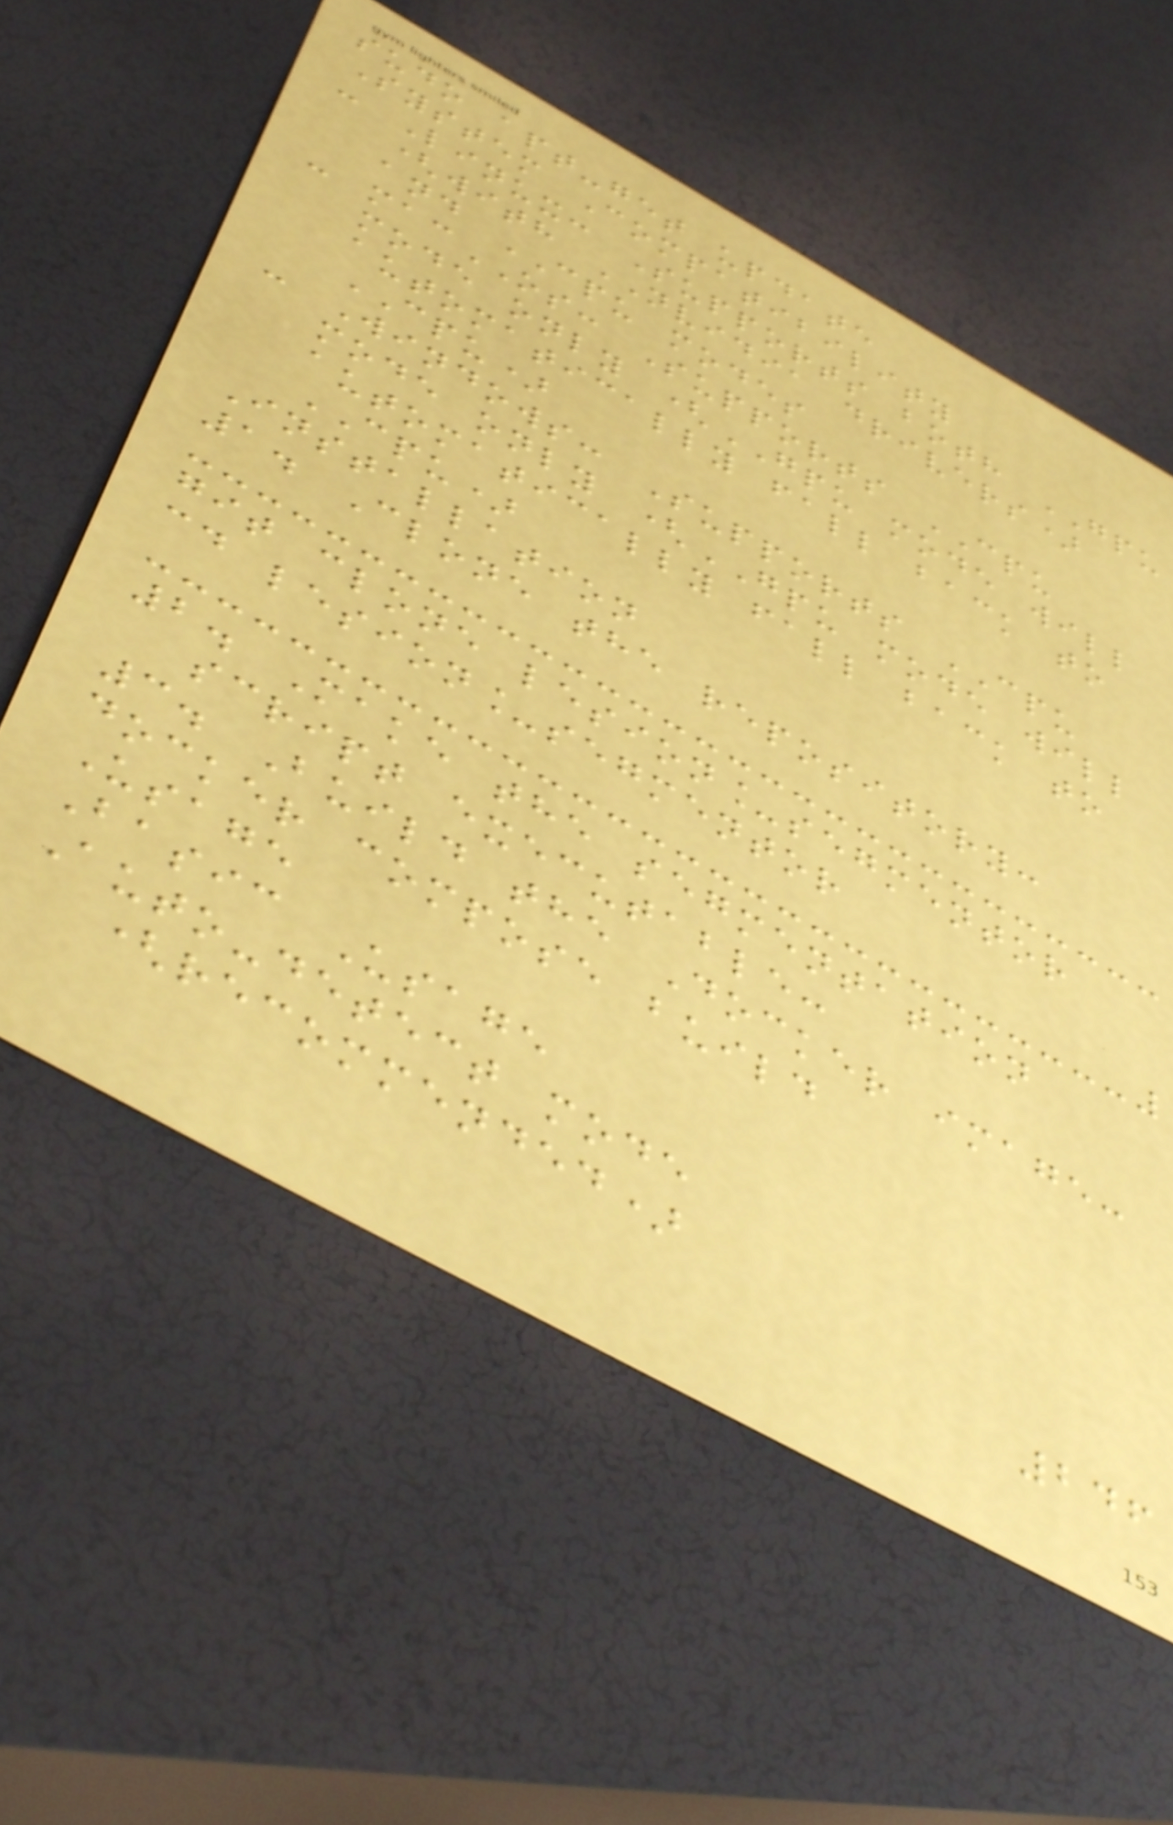sudo apt-get update
System Compatibility
- Linux: Supports both GPU
(with NVIDIA drivers)
and CPU modes
- macOS: Supports CPU
mode only (GPU mode will
automatically fall back to
CPU)
- Windows: Supports CPU
mode only (GPU mode will
automatically fall back to
CPU)
Installation
1. Clone the repository:
git clone lesion_segmentor
cd lesion_segmentor
2. Make the segmentation
script executable:
3. Build the Docker image:
docker compose build
Usage
Basic Usage
Auto-detect mode
(recommended)
246
